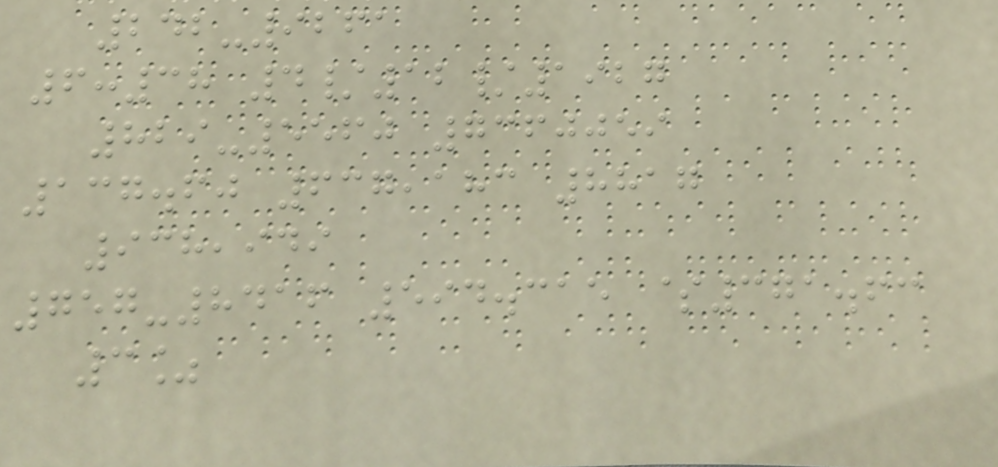242-9261
6:38 4/12/1927
829-5560 7360059
137.60 637,183 8817
938,949
757-8416 594.315 $371.63
3%
